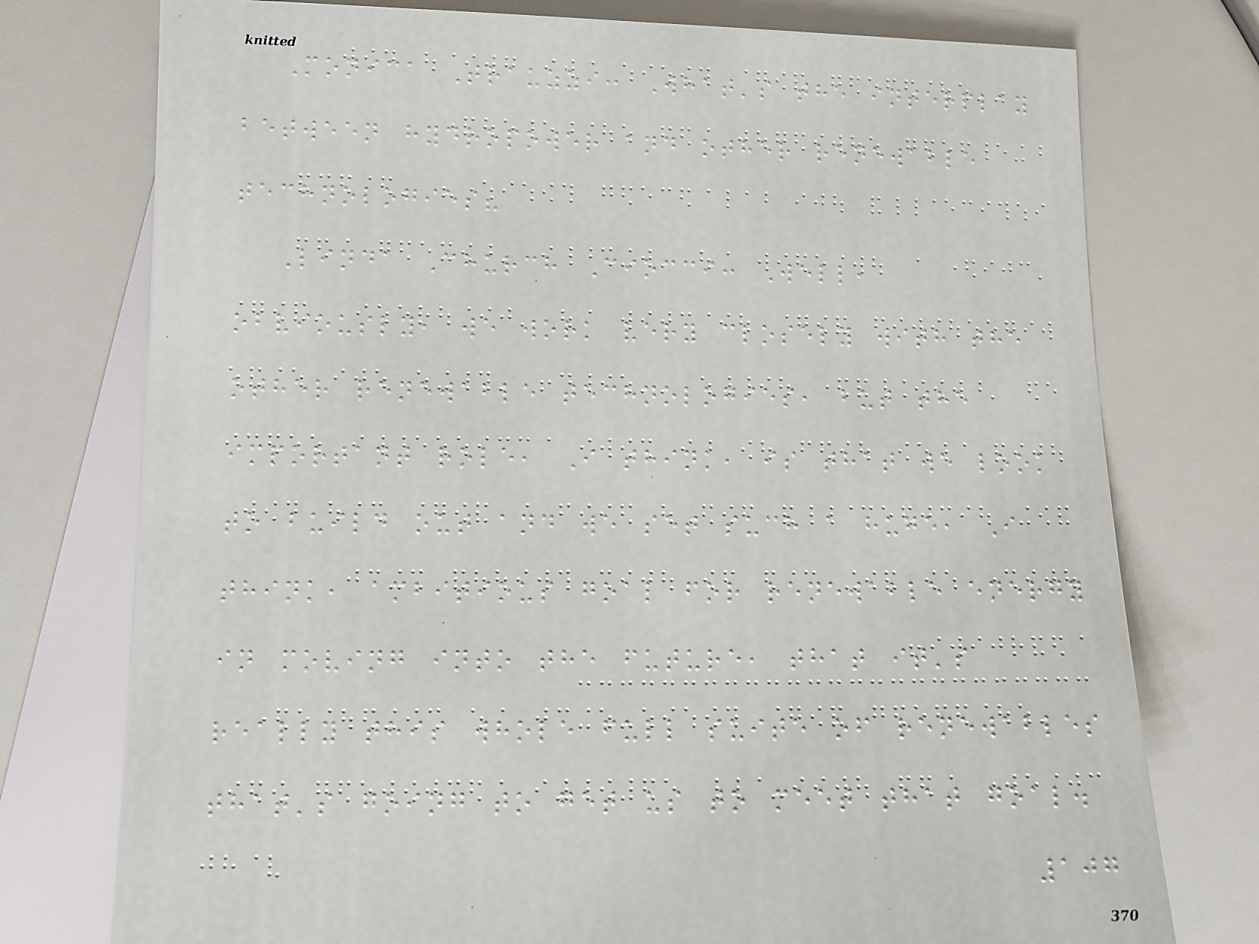Monica Trauzzi: What's the interplay
between hydropower and other renewable
technologies?
Linda Church Ciocci: Well,
obviously, we work very closely with the
other renewable technologies, but the
important role, I think, is that we look
to build out and we set such a huge, I
think, ambitious goal for renewable energy
in moving into the future, that it's
really this whole full suite of renewables
that's going to get us to meet that goal.
107
